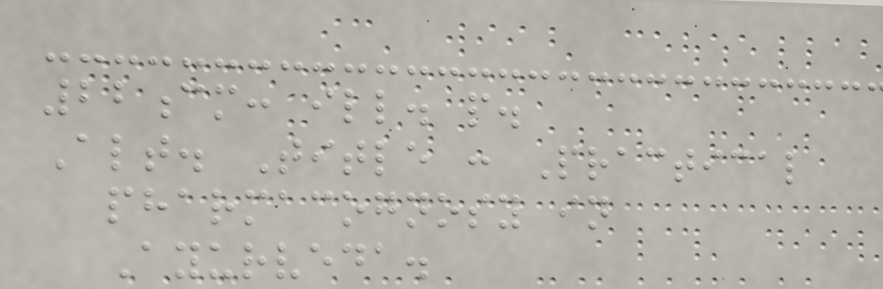22cm: ill. p.
Alt. Title : Practical
pharmacognosy in
Ayurveda.
